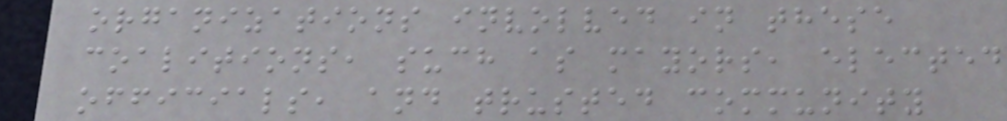organizations involved in these
coalitions, such as mayors, elected
officials, and trusted community
